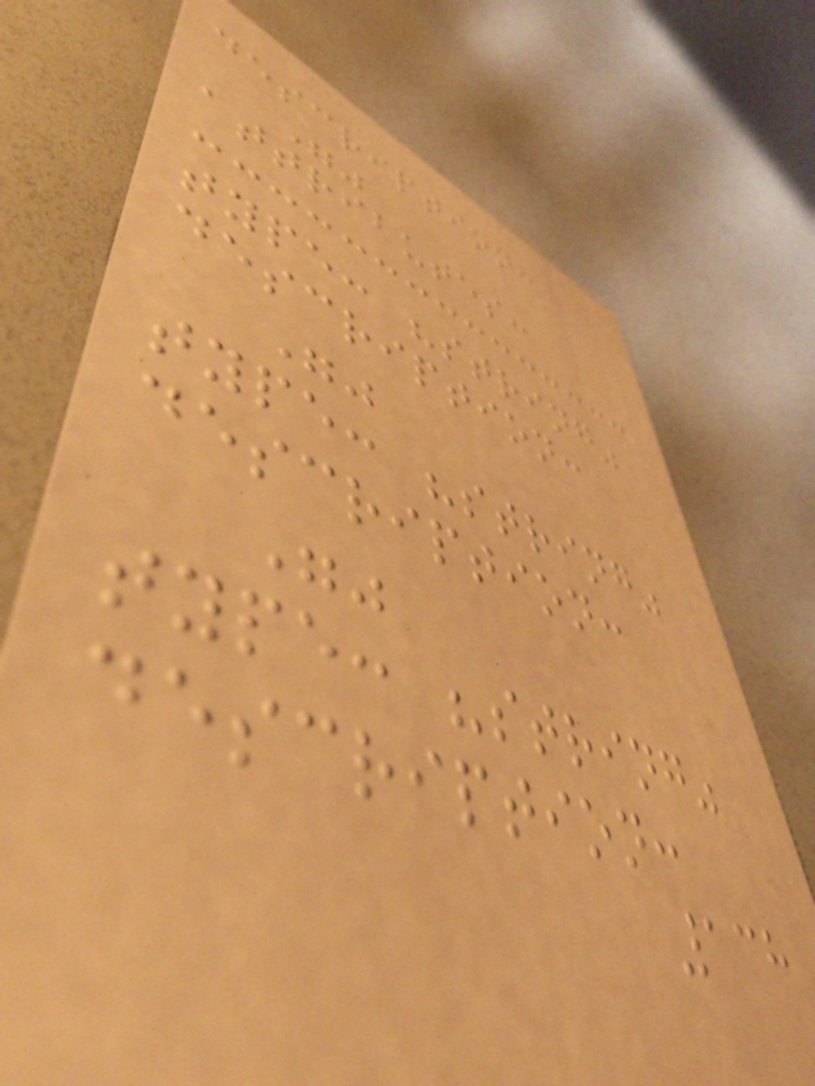description:
""
attributes:
type: "string"
description:
""
type: "string"
description:
""
type: "string"
description:
138
